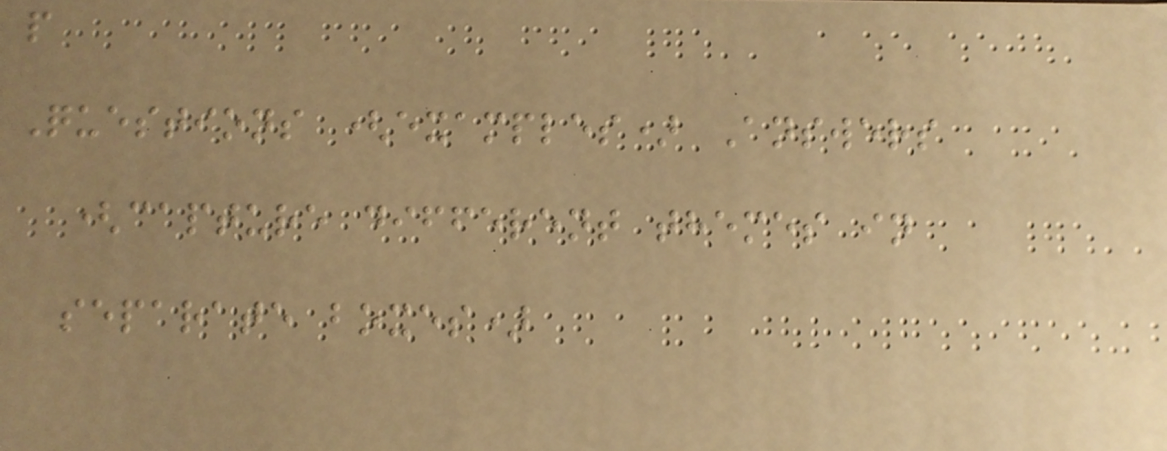p
Questions (examples) Answers
(capture different themes in
separate boxes)
